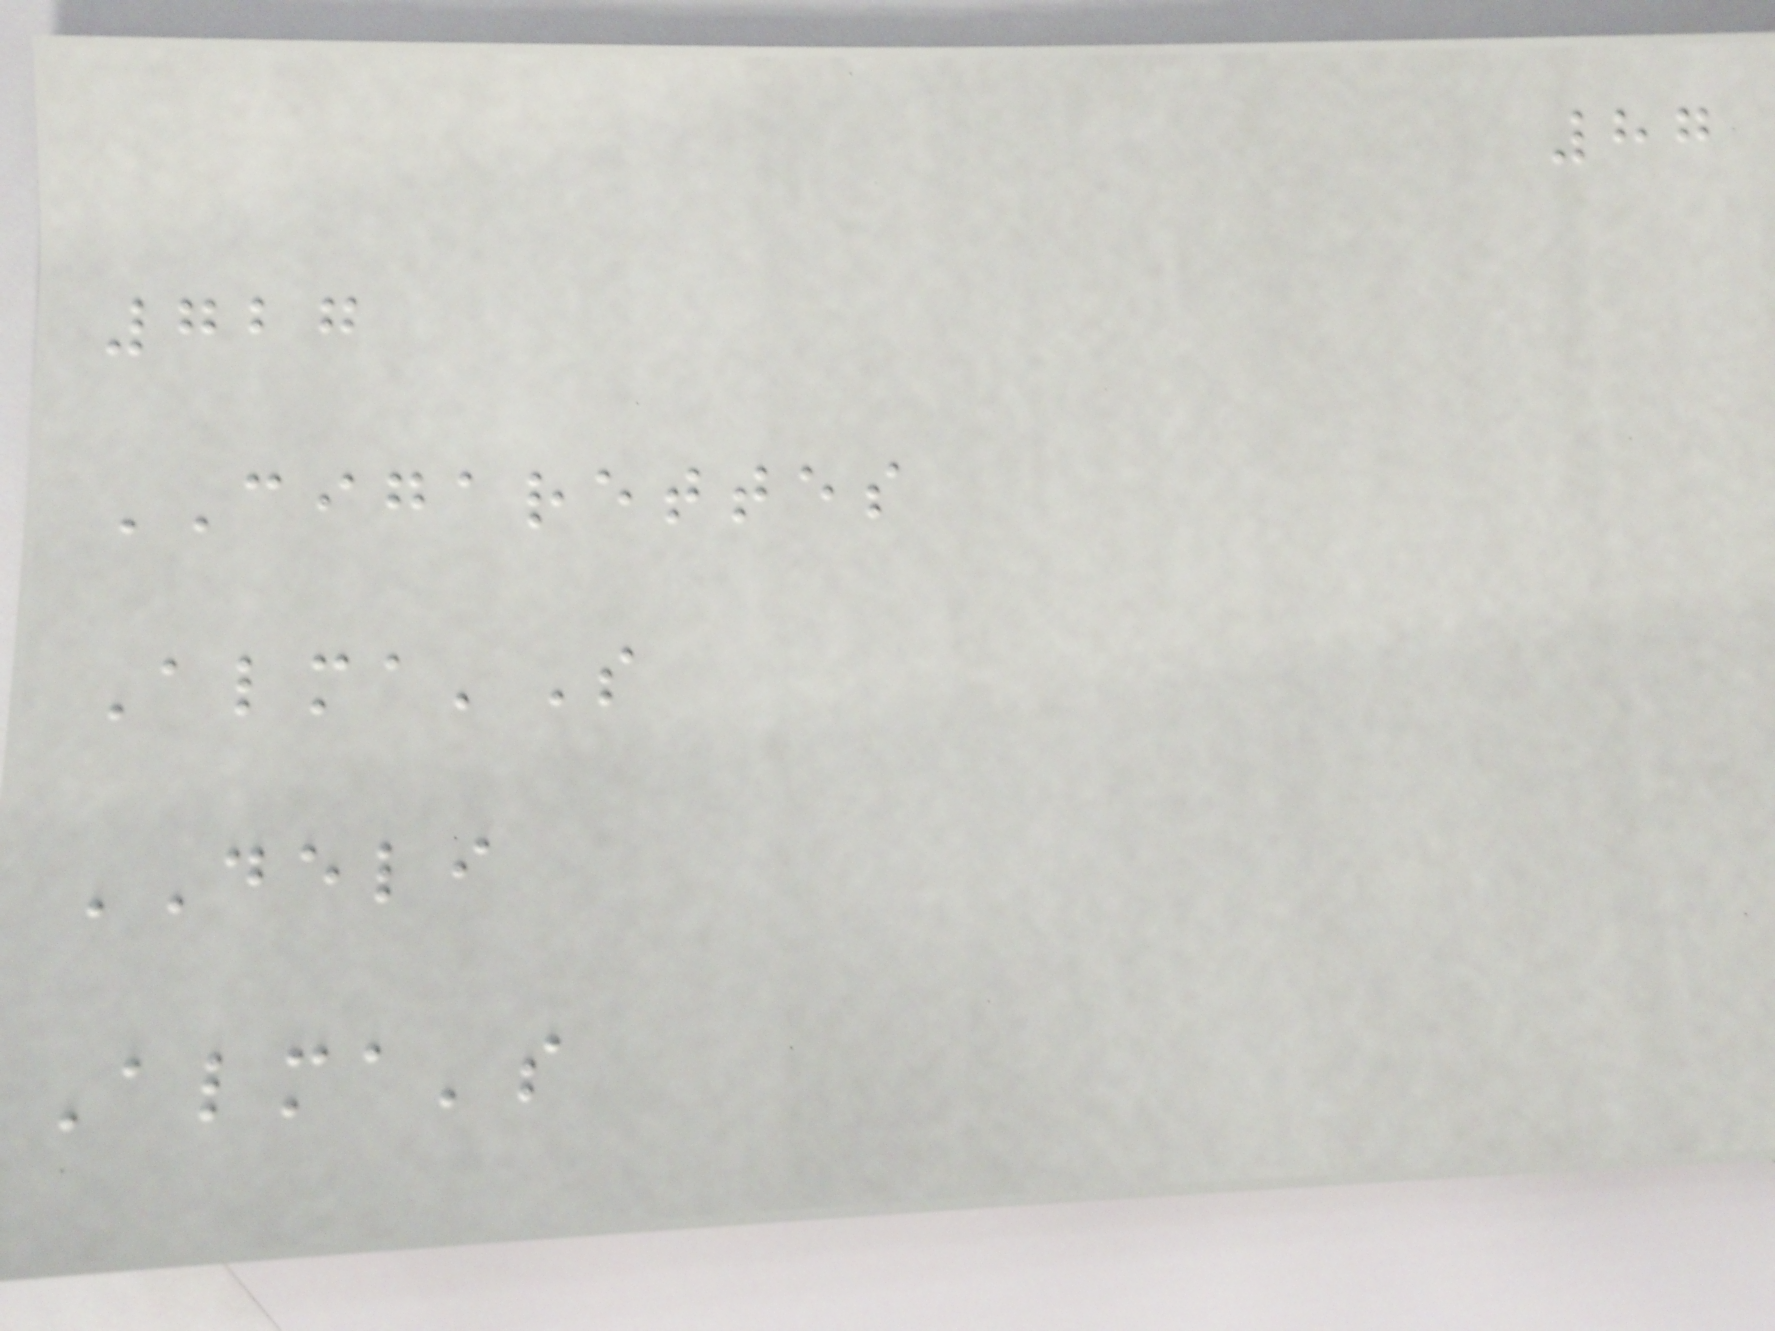87
727
CIGARETTES
Alma'S
DELI
Alma's
